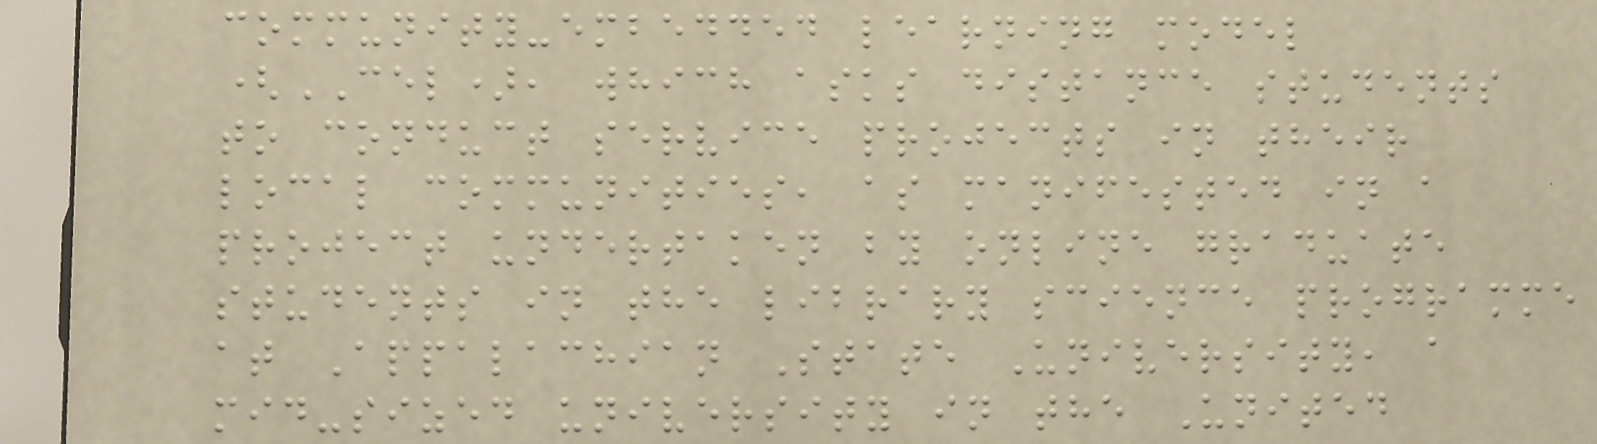community-embedded learning model
(CEL), which asks distance students
to conduct service projects in their
local communities, as manifested in a
project undertaken by online graduate
students in the library science programme
at Appalachian State University, a
mid-sized university in the United
